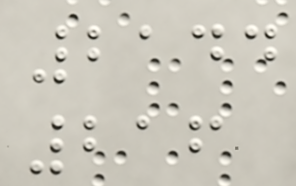2144
216
